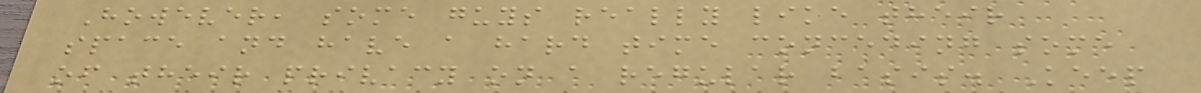However, some guys really like their
space and have a hard time conceding some
of their privacy on a regular basis. Keep
